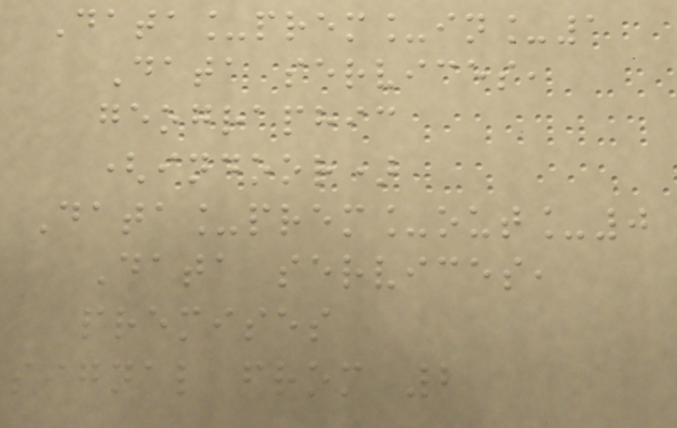Data_prem_in_1
Data services,
geographic
(indoor)
Data_prem_out_0
Data services,
premises
signal from 2
